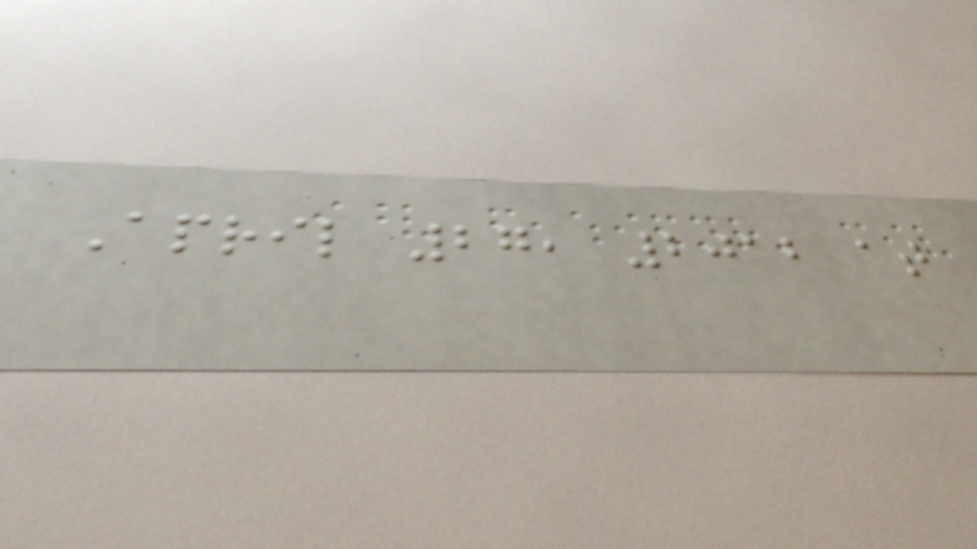April 27, 2012 at
